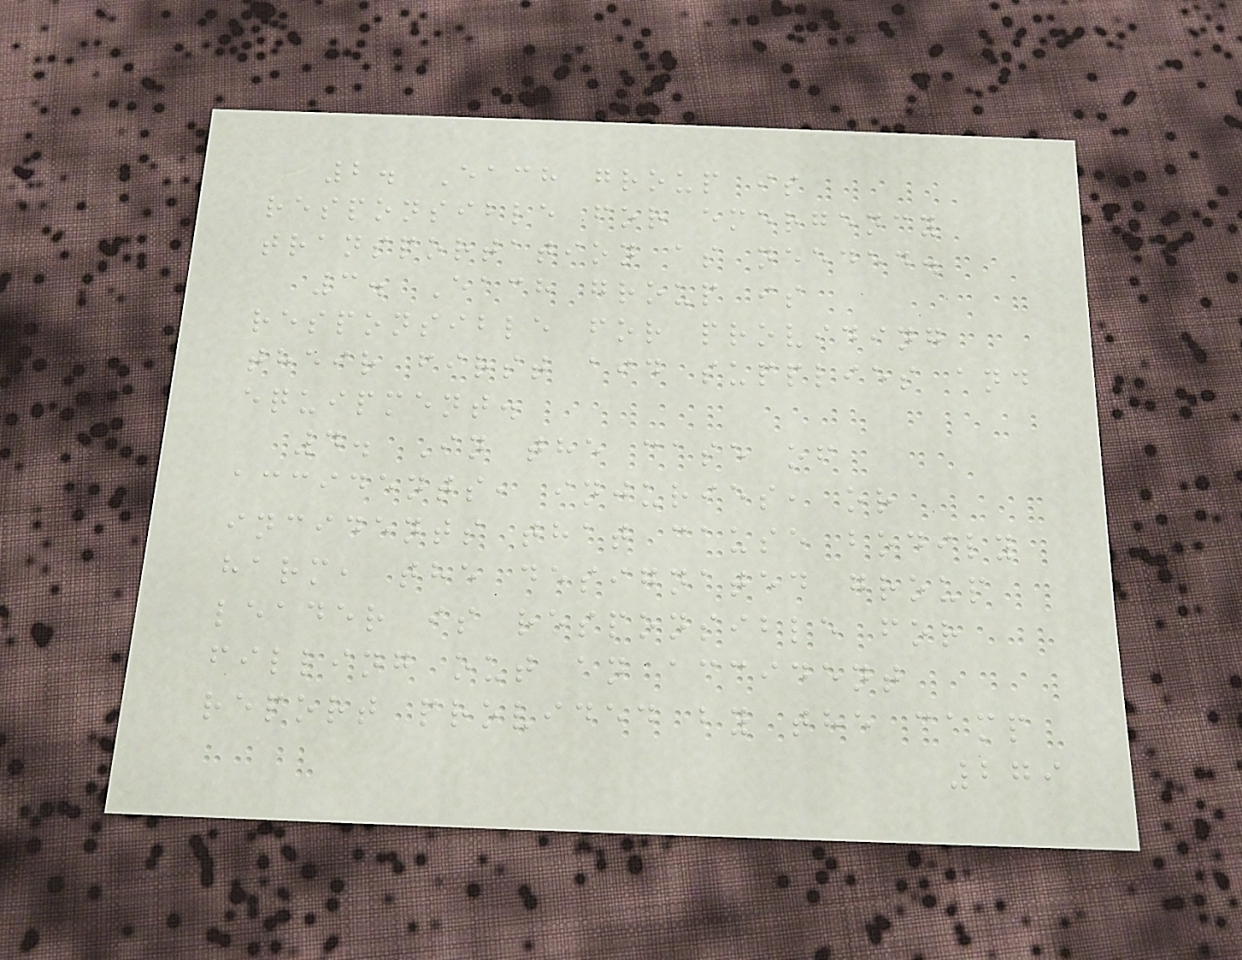2. Each group is
responsible for emergency
transportation as needed.
3. Each group is
responsible for providing
their first aid supplies and
equipment.
4. In the case of
accidents, injuries, or
incidents that cause bodily
harm, the designated group
leader is responsible for
filling out an accident
report provided by the camp
279
